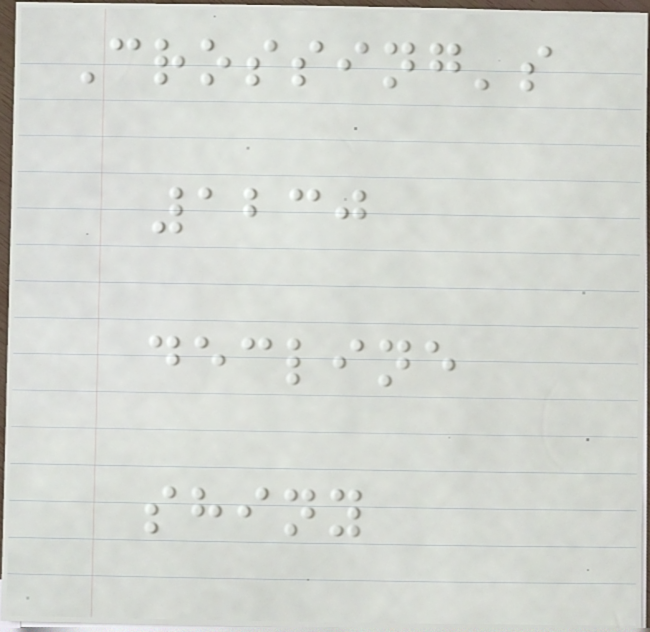Crossing's
1230
decline
shiny
